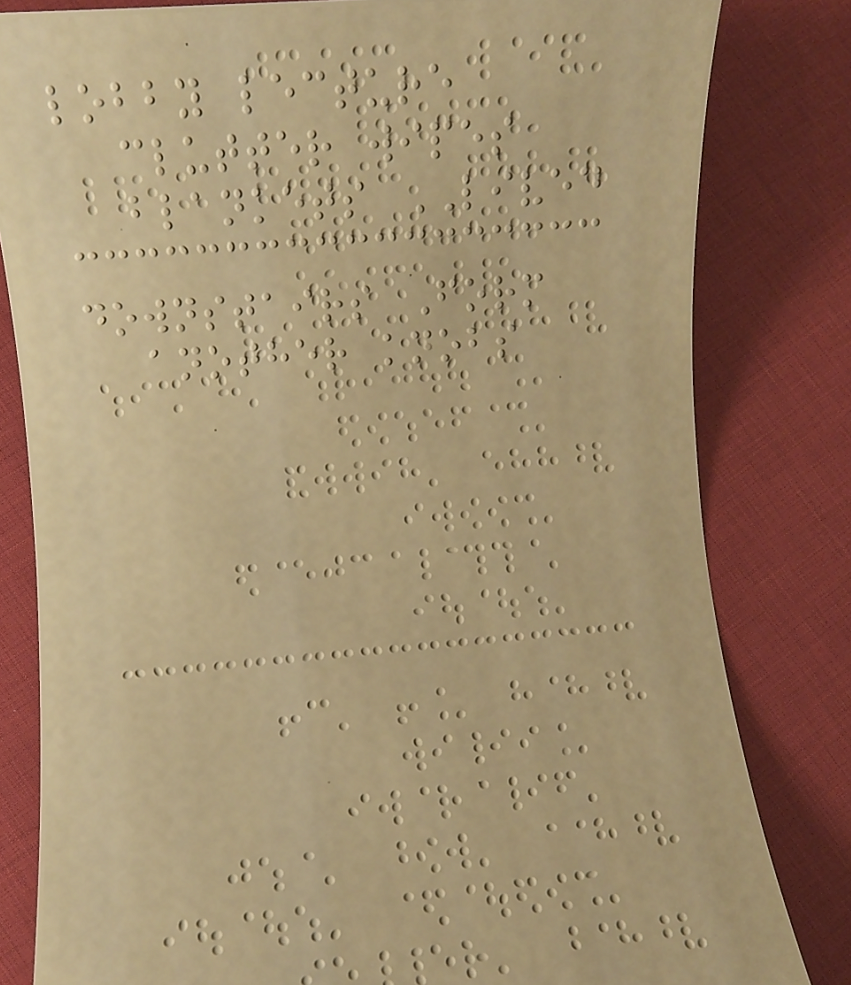lobby lecture
clutter wipes
blankets LIVED
downstairs Form
another knobs
